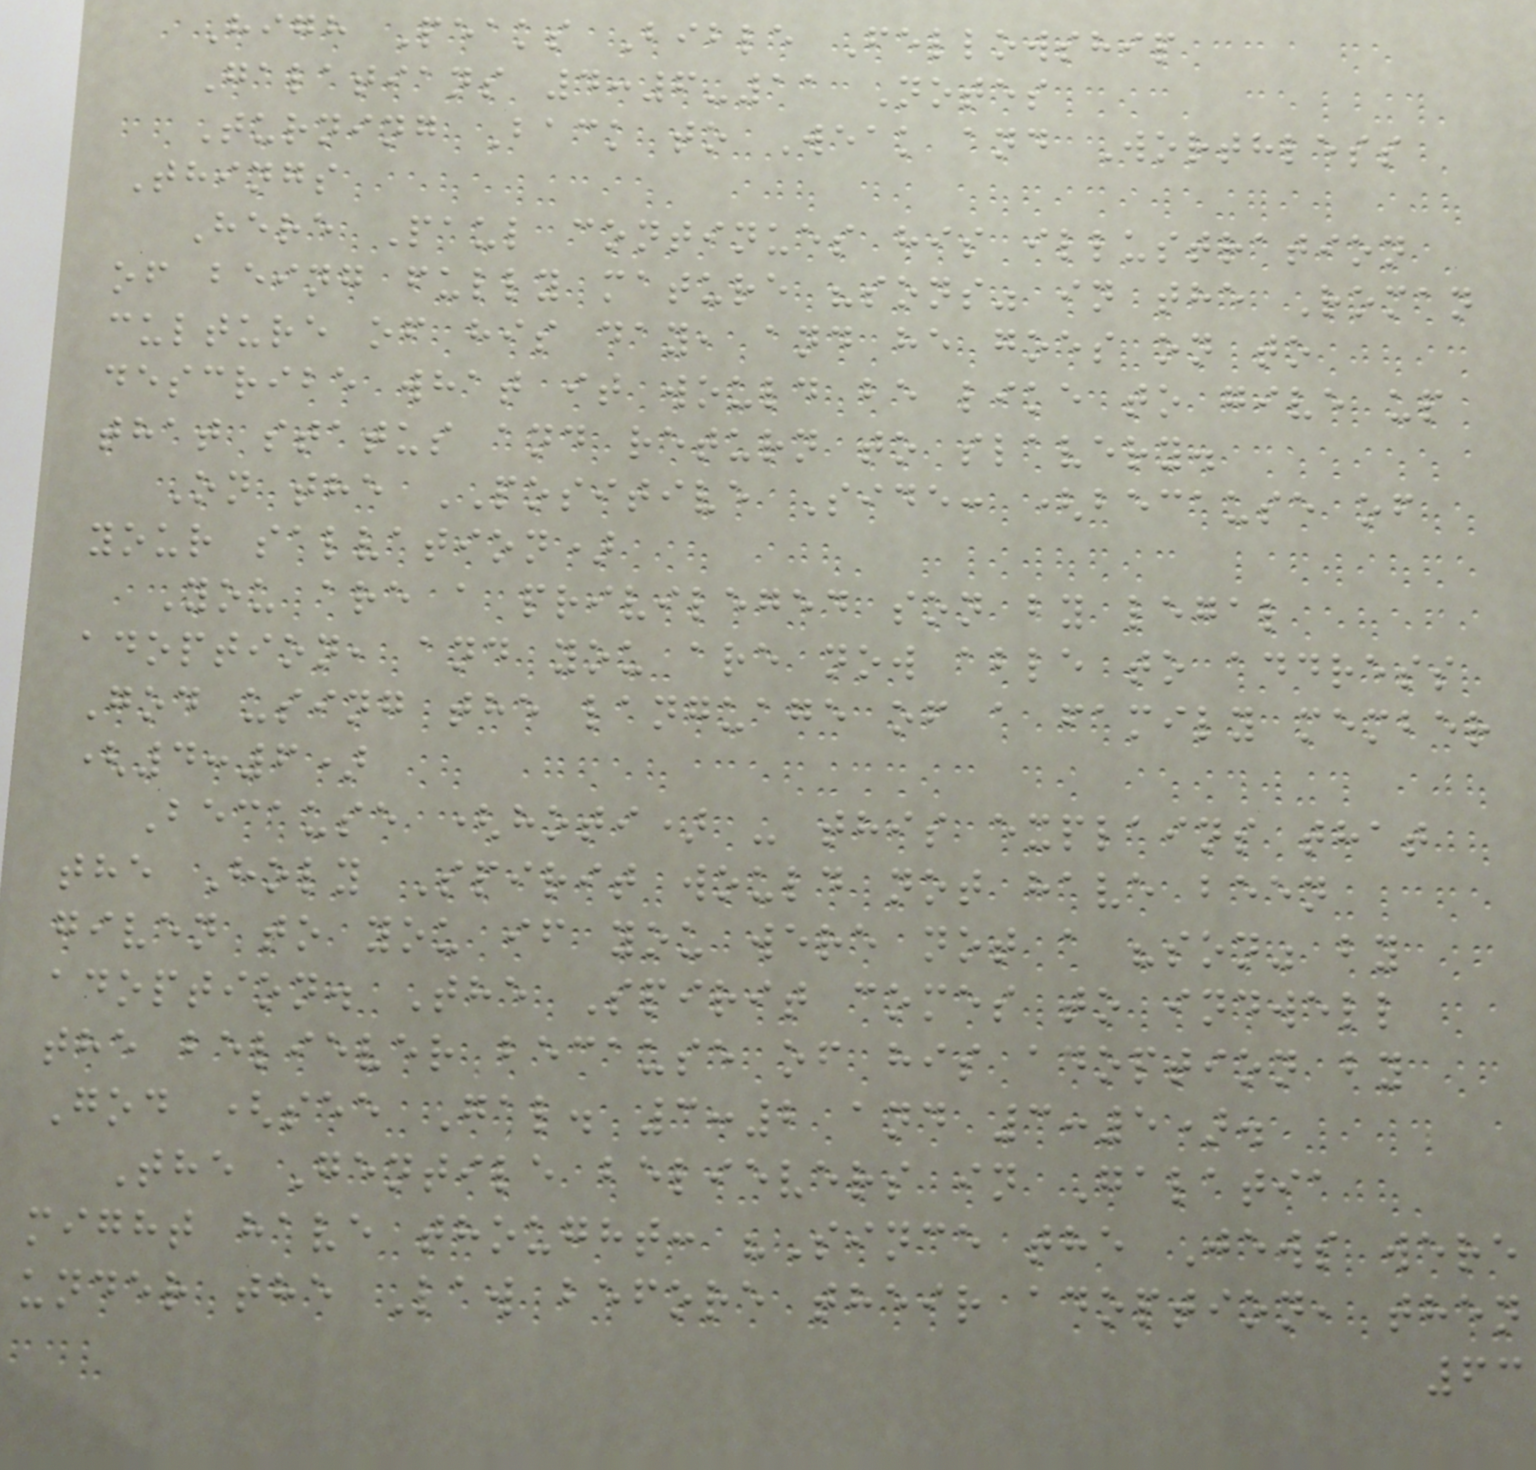High Peaks Bible Fellowship
Galatians 4:6-11 Notes
Turning Back to Weak and Worthless
Things
Here Paul continues his illustration
of being fully mature "sons" in the Roman
culture of his day, and he goes on to
describe what it would be like to give up
that status and return to slavery.
On the POSITIVE Side: (because of
your salvation)
You are a privileged son by legal
adoption, and you are now able to address
God using the language of a family member
(4:6)
Because (hoti) - this explains that
the Holy Spirit would not have been
given to you if you were not a "son" by
adoption. The Spirit comes to indwell
the believer because of his adoption by
God (see Gal. 3:2 and 3:5).
The Gentile believers in Galatia
might have thought: "Since the Jews were
under the Law before their adoption, then
63
